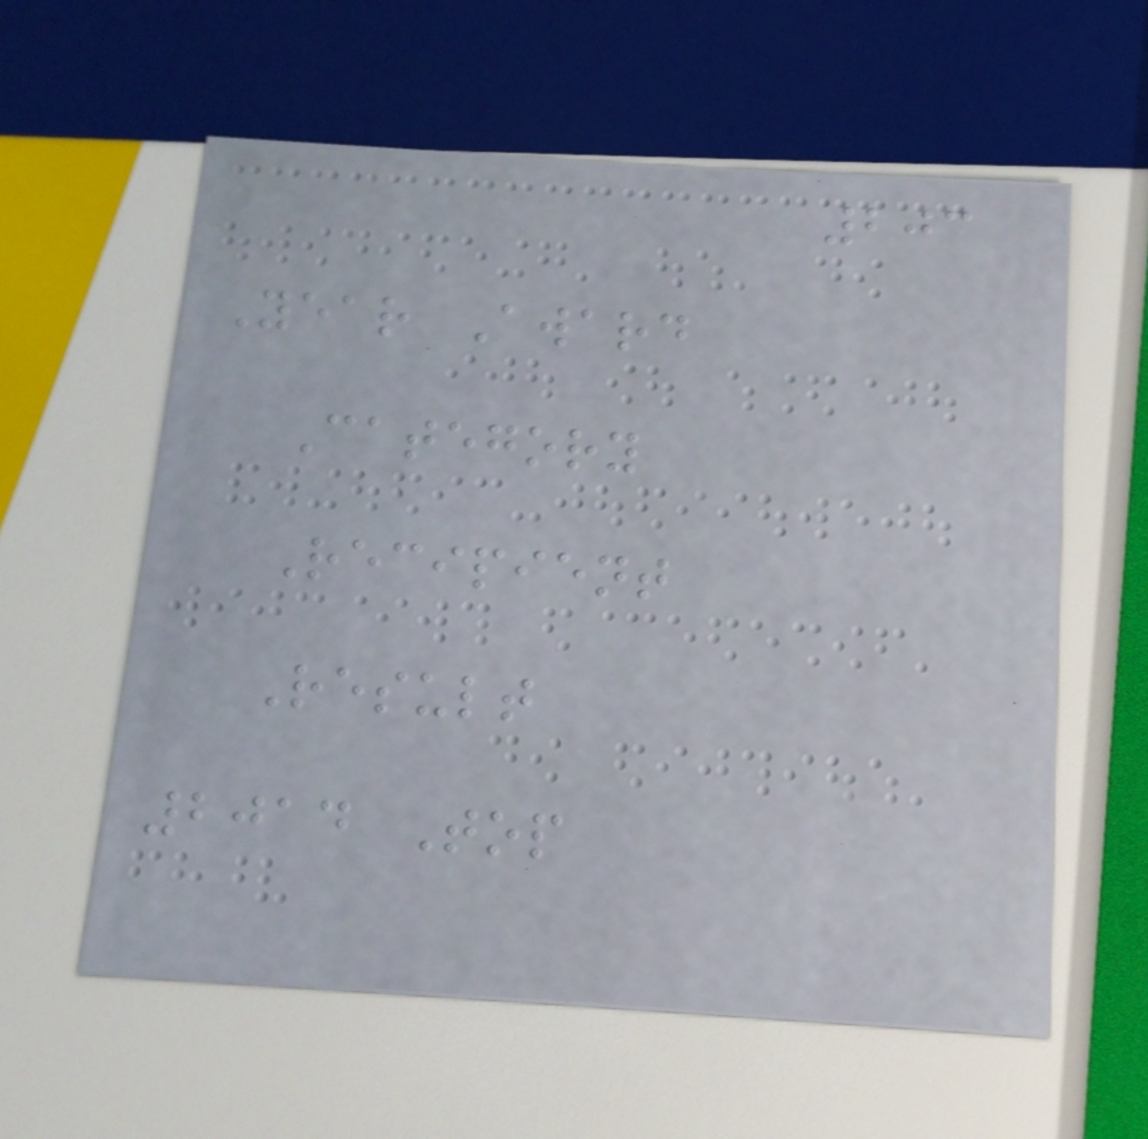203
Year Award
Category
Recipient
Result
2014 Top
